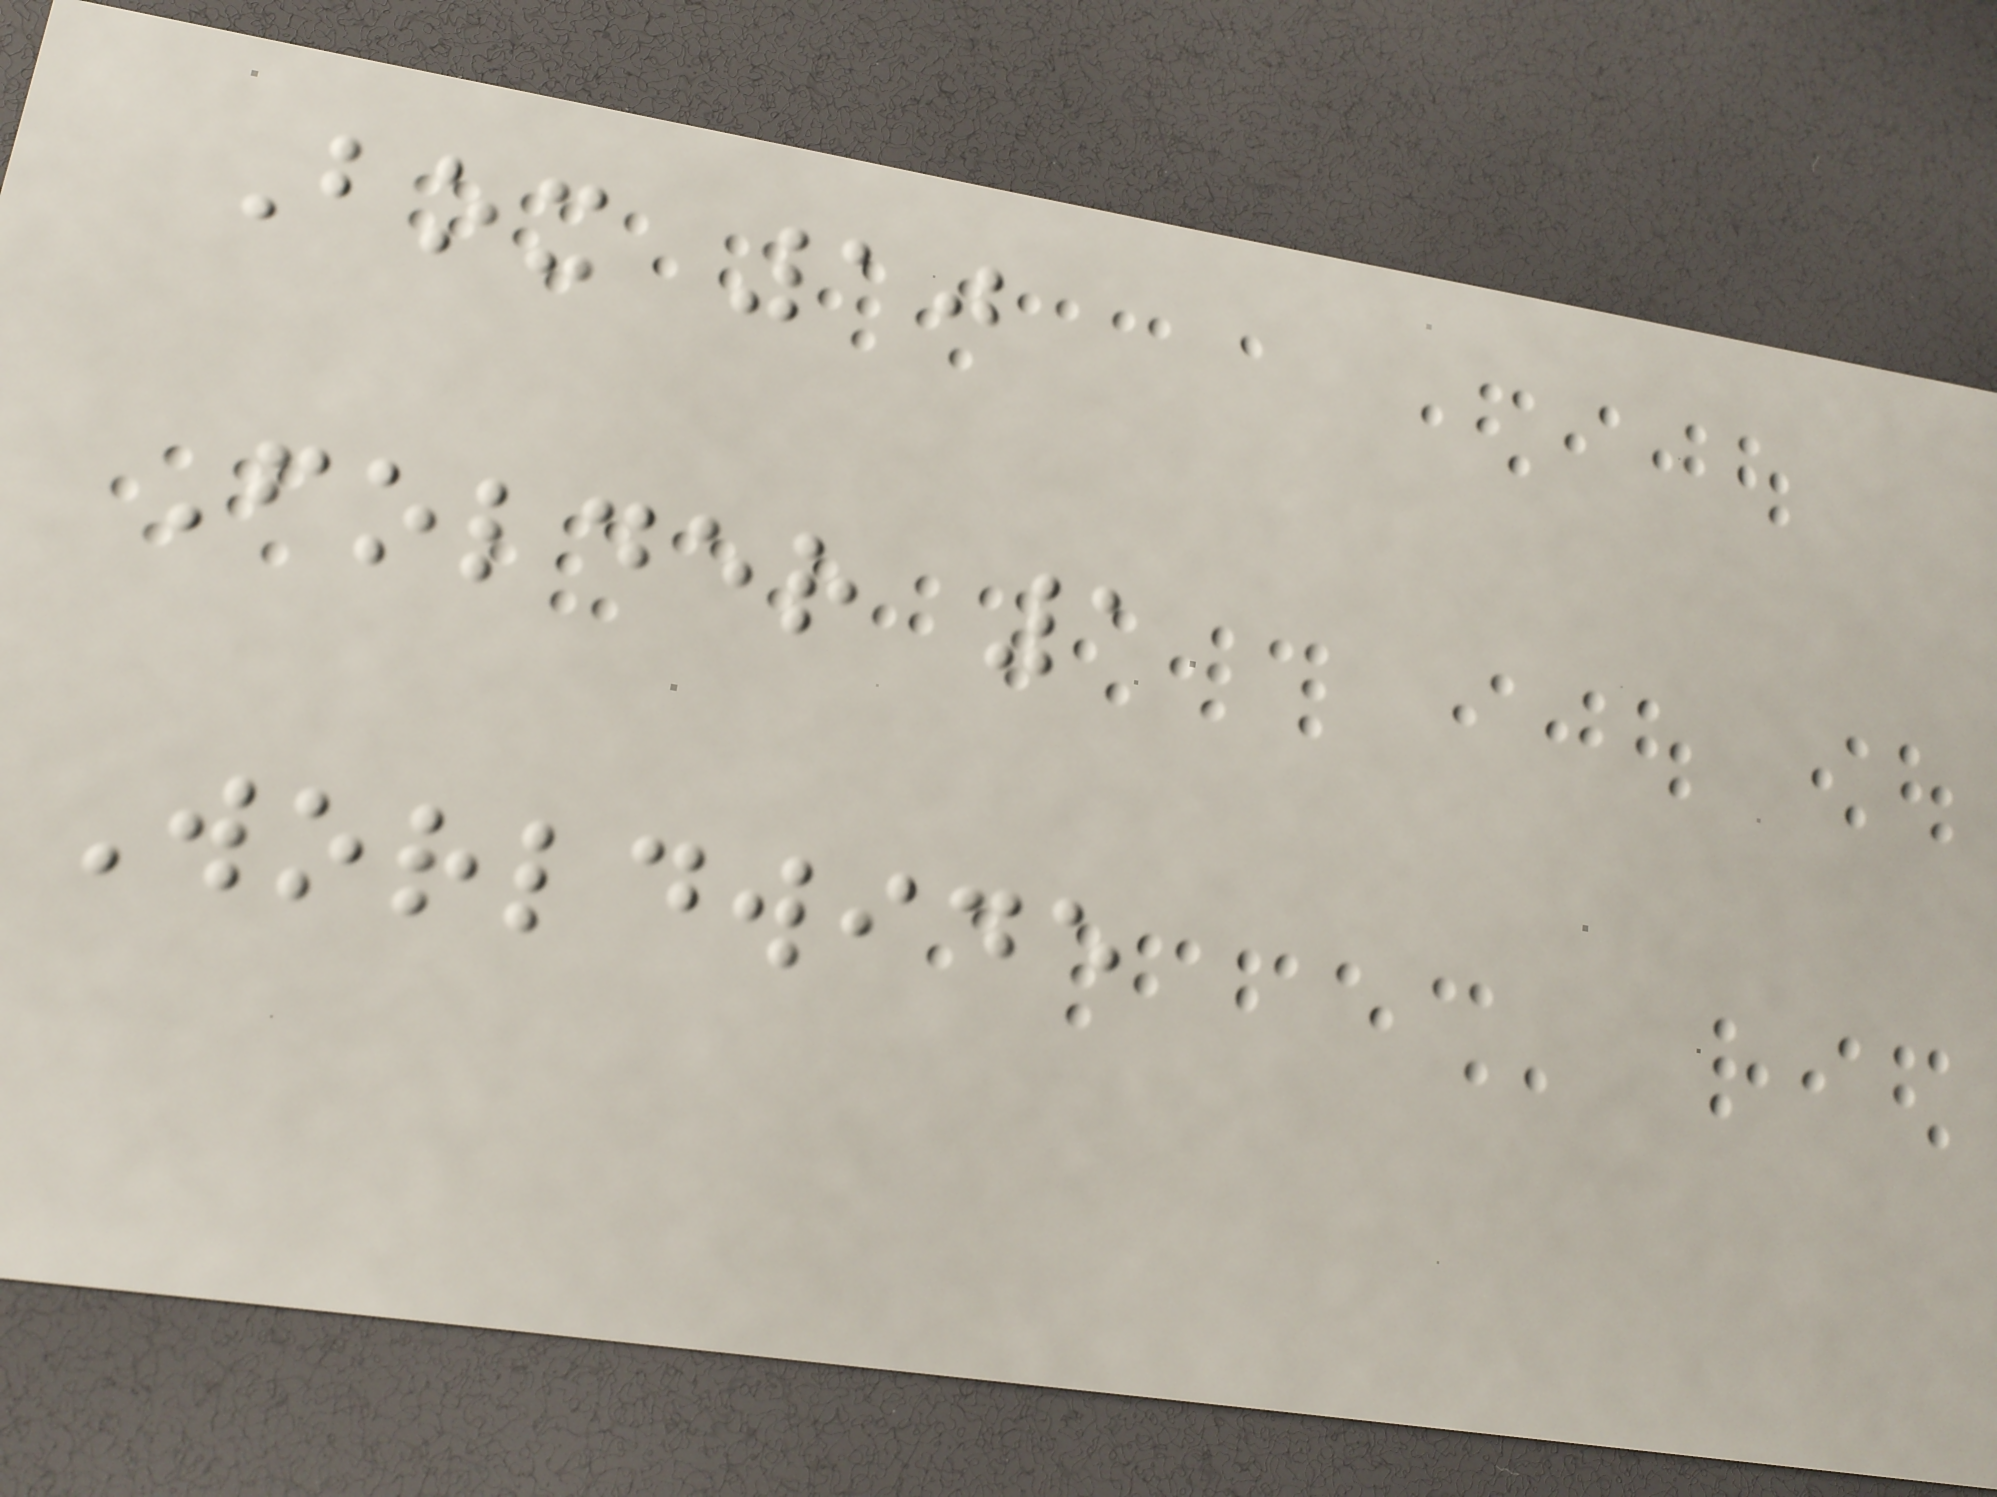Box 10
Folder 1
Worldwide
